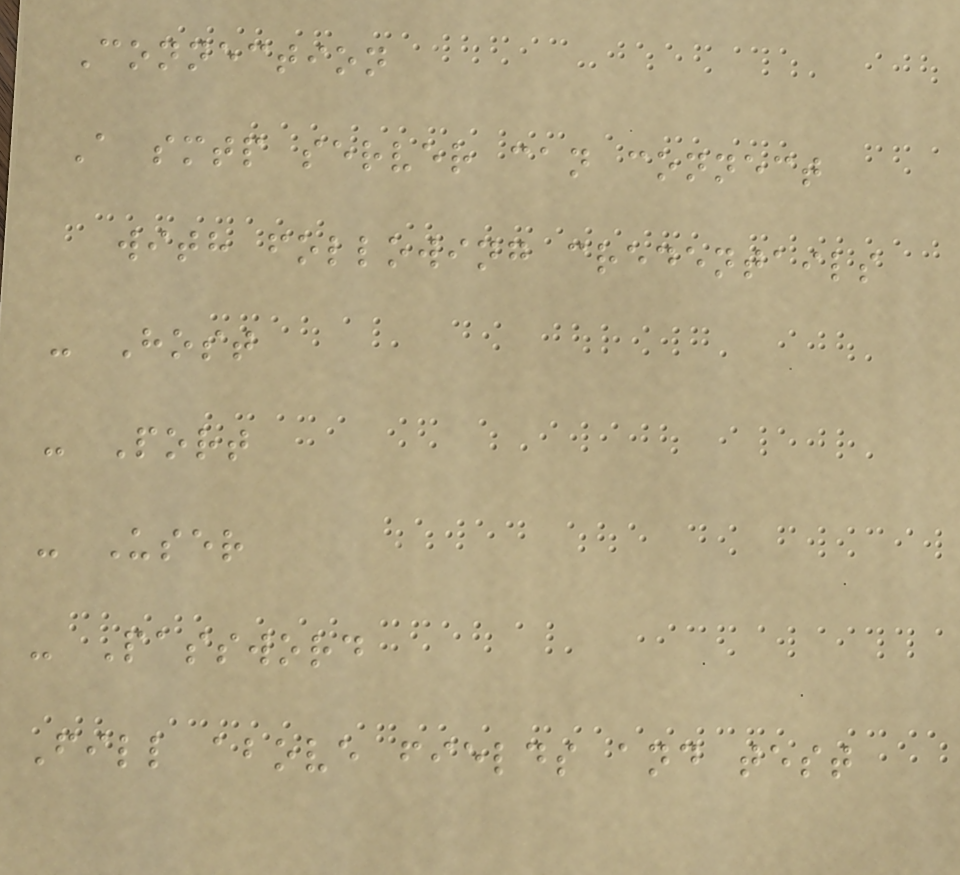Connection
A smtp server can connect
with following credentails
- Host
- Port
- User
- Password
Fill above fields and test
